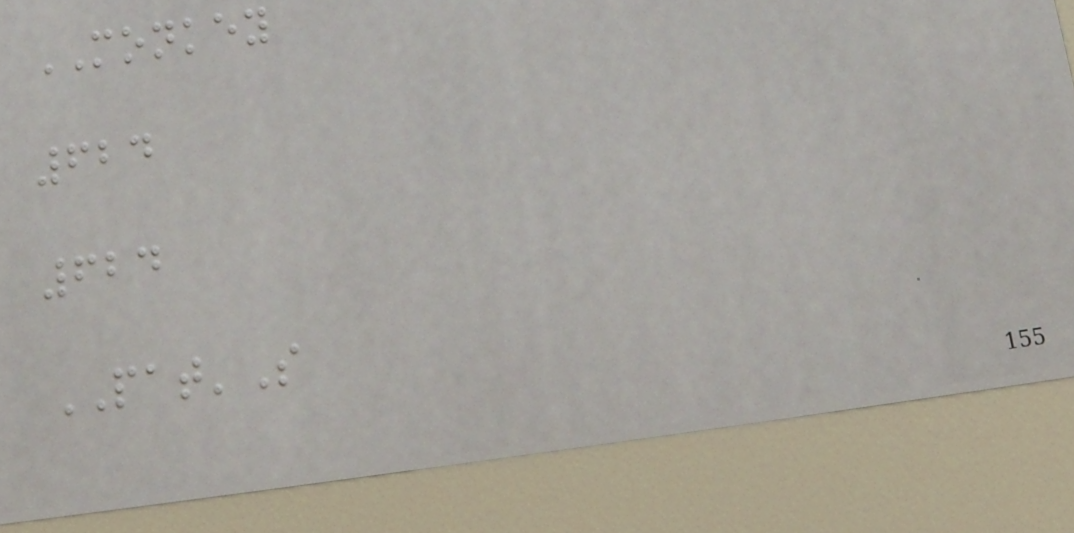MONKEY
624
624
PAT'S
